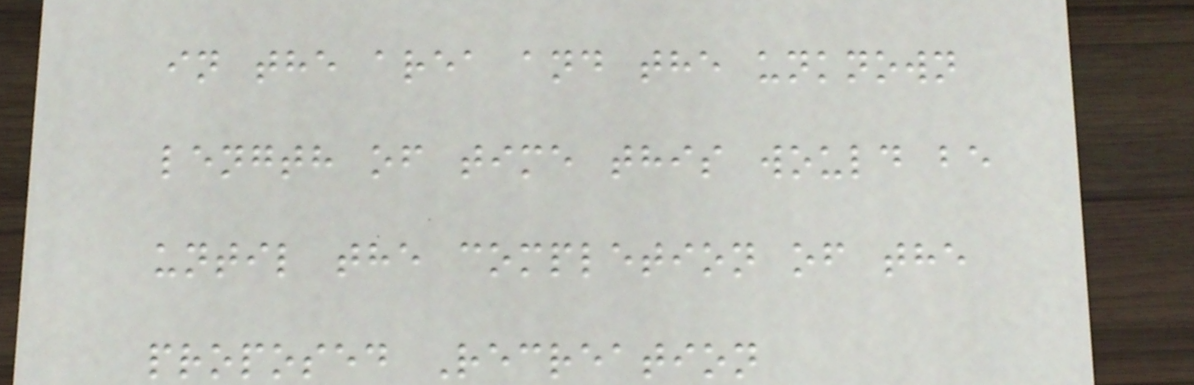in the area and the unknown
length of time this would be
until the completion of the
proposed Recreation
